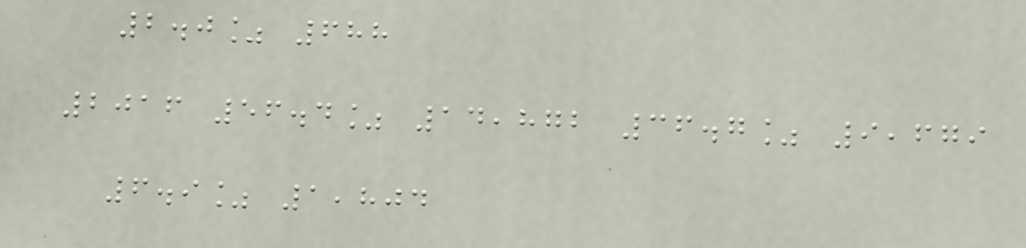2.0% 688
2016 56.4% 14,872 36.7% 9,679
6.9% 1,804
